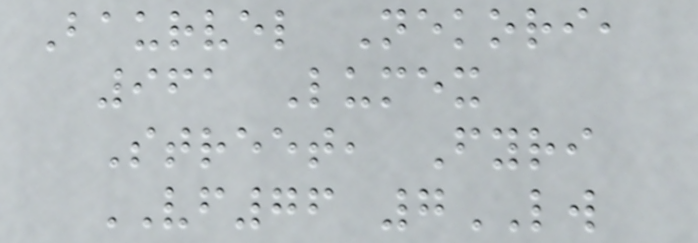Baurvel Nekori,
961 Lumex
Street, Fyri
VF76 7LW
